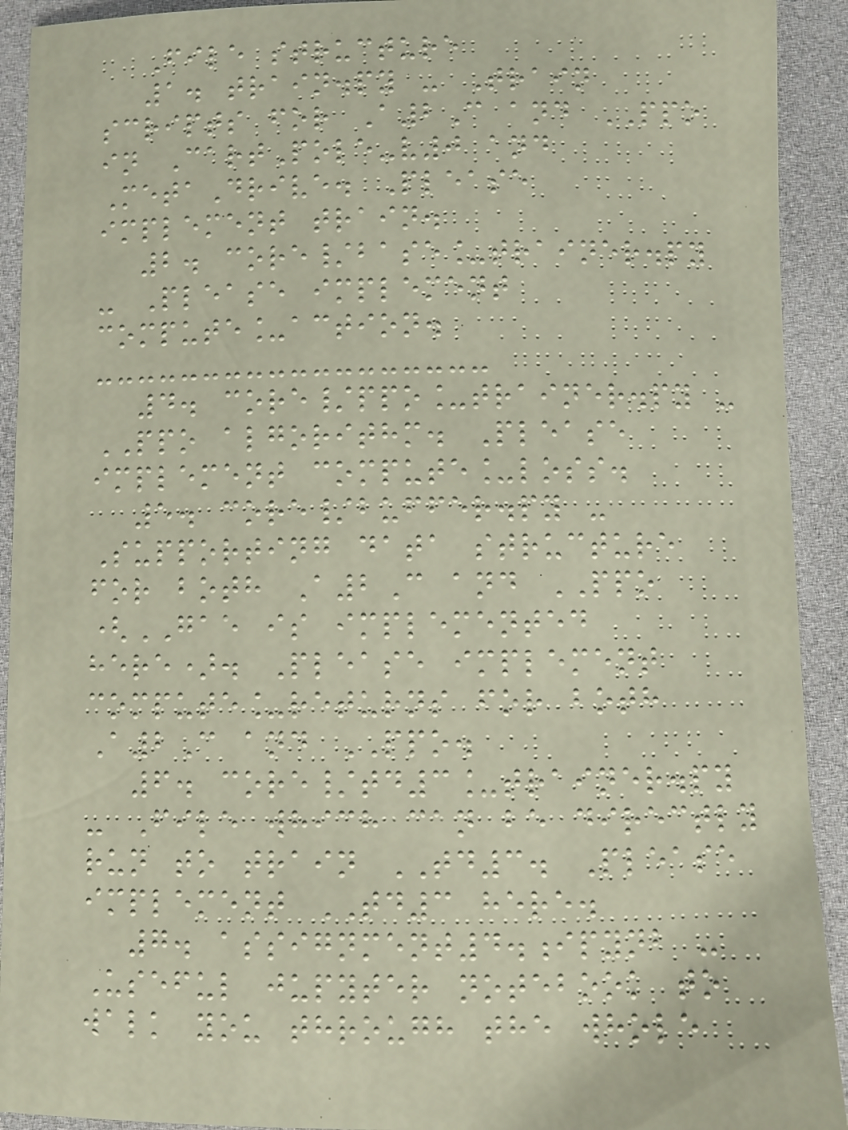File structure
1. train.py - Train
scripts for A2C and PPO
in CartPole-v0 and
MetaDrive. Please
implement train.
2. core/base_trainer.py
- Please implement
compute_action.
4. core/ppo_trainer.py -
PPO algorithm. Please
implement compute_loss.
5. core/buffer.py -
Supporting data structure
for both A2C and PPO
(GAE is implemented
here). Please implement
compute_returns for both
A2C and PPO.
6. core/td3_trainer.py
- File which can be directly
run to train TD3. Please
implement TD3 here.
7. assignment4.ipynb -
Useful jupyter notebook to
walk you through the whole
